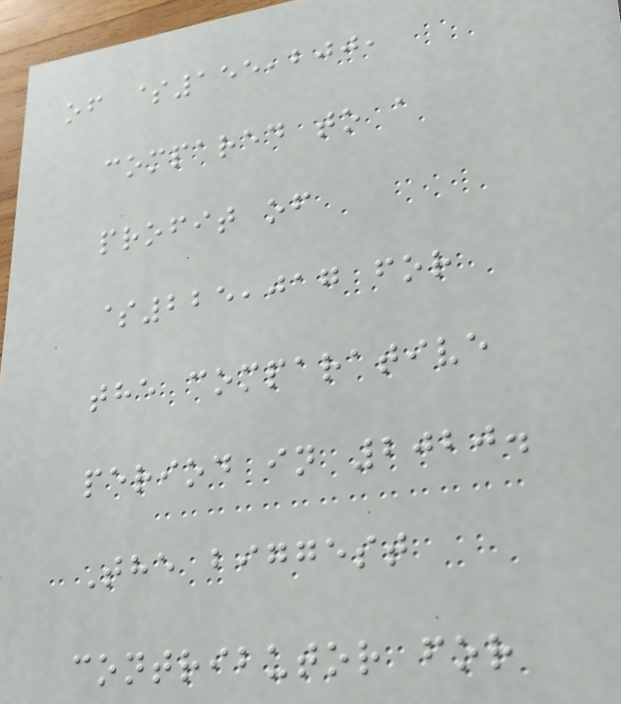of $155,200,
compared to a
profit of
$225,017 for
the comparative
period in 2020.
The biggest
contributor for
